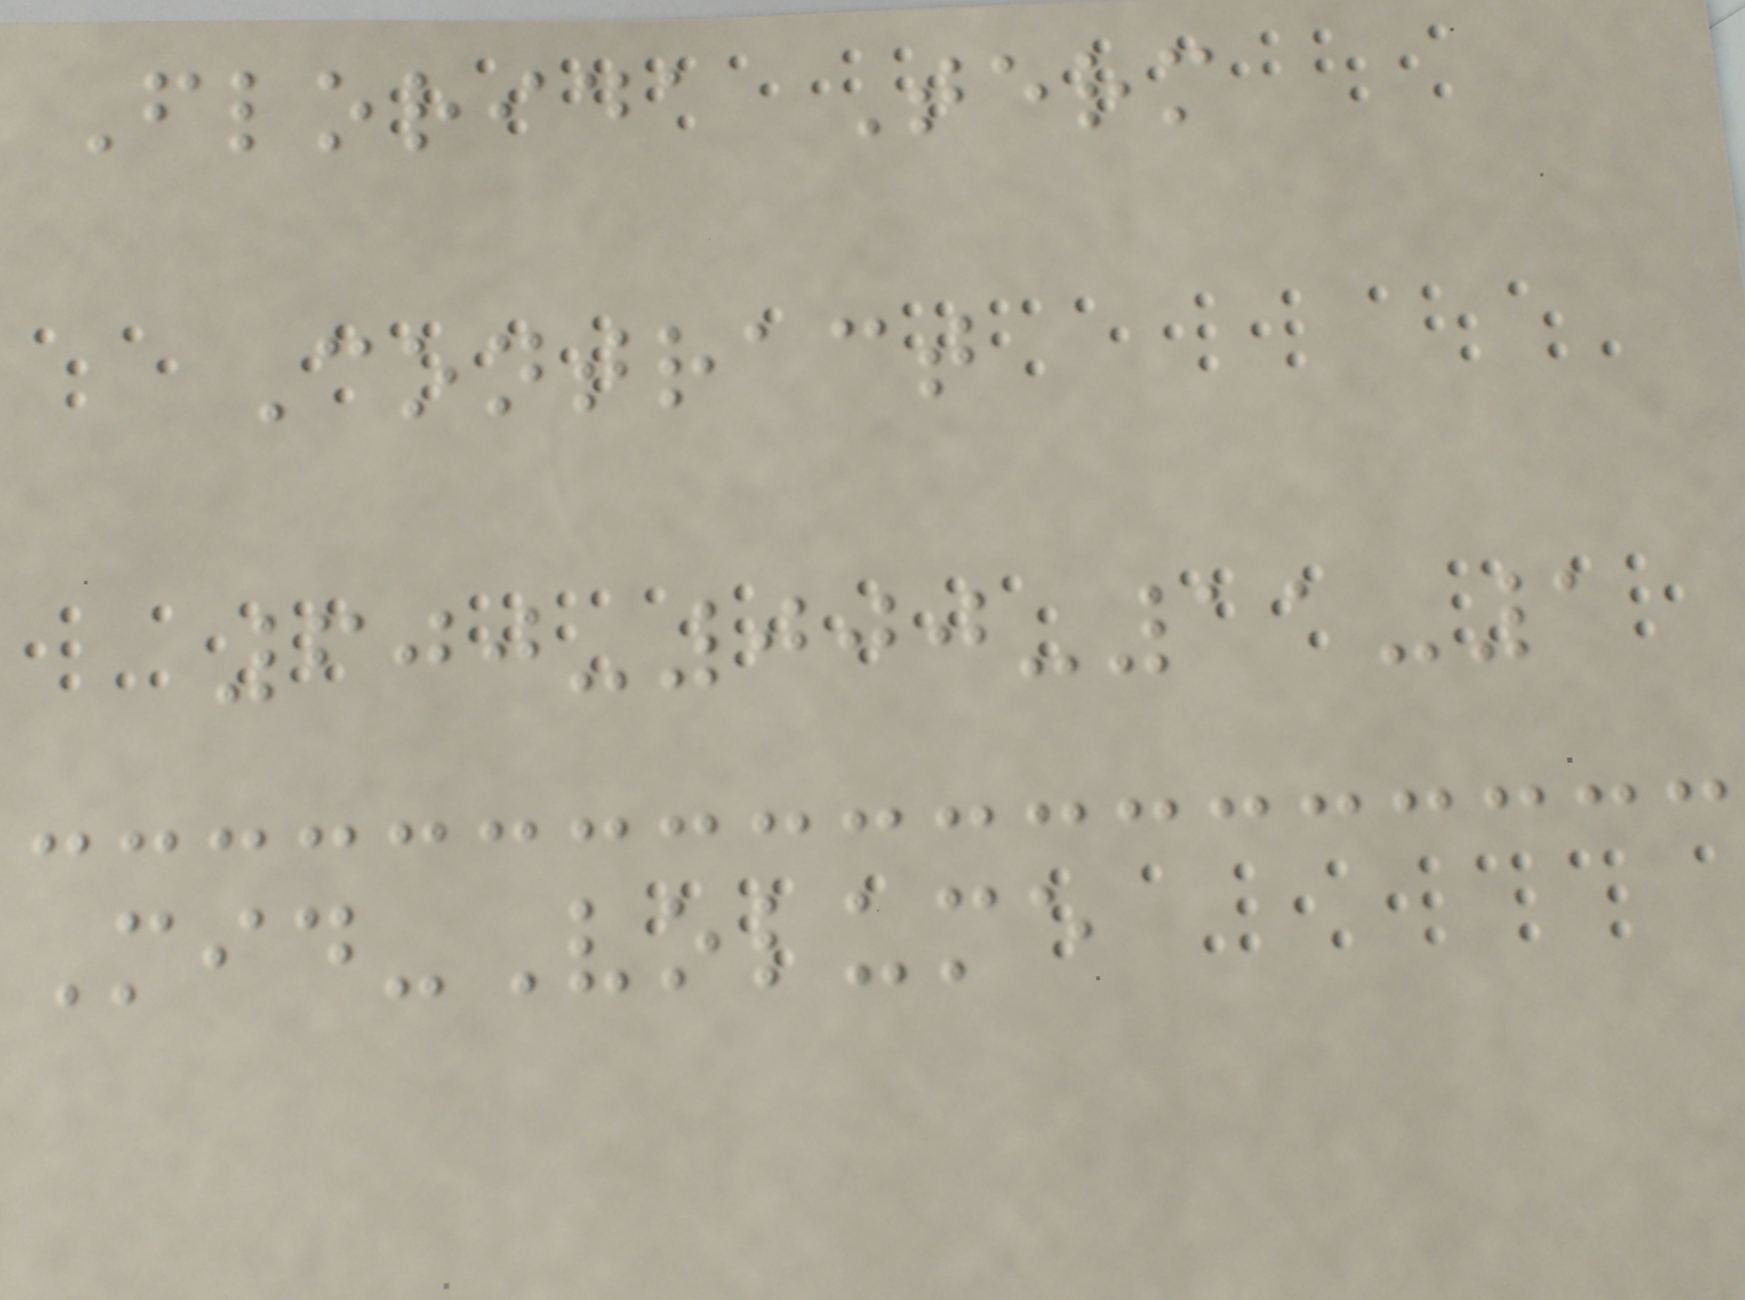Florida Term
Contract
600-000-11-1
Mid-Volume
